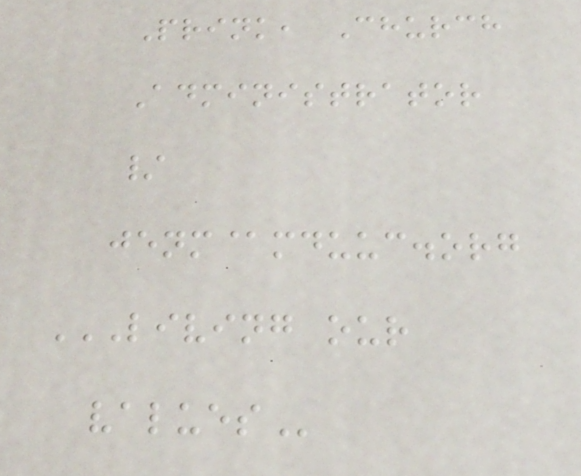Prink, Church
Administrator
/
jenm@mduuc.org
LIVING OUR
VALUES
